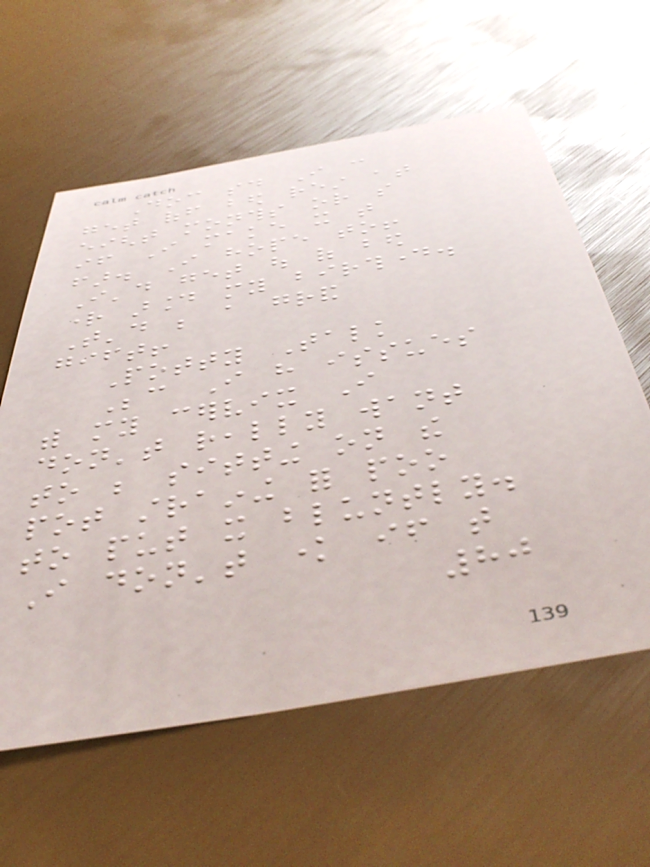Doc said I can
get off bed rest at
eight months or so
if I make it that
far. I hope to!
I'd get out of bed
right around my birthday.
That'd be a grand
gift!
Potty Talk
Because I have issues
with my cervix I
don't really want
to be sitting on the
pot straining for poo
to put it bluntly.
I don't know if that
80
